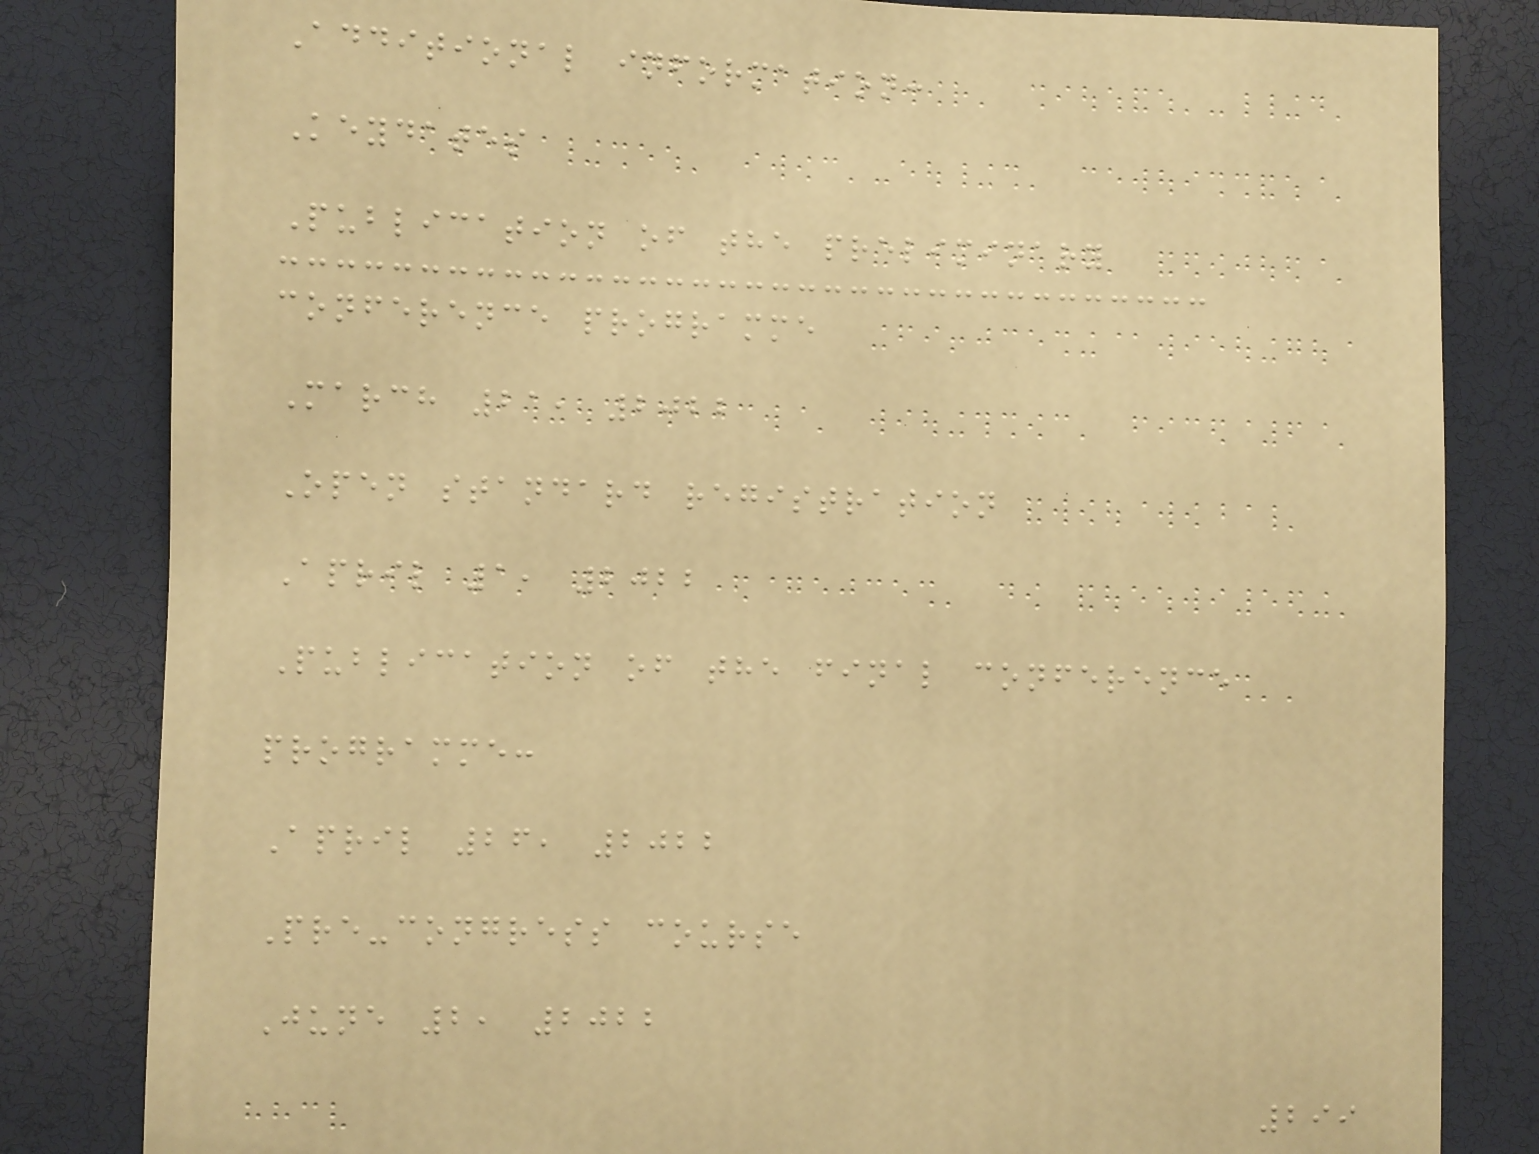Additional information:
Keydates
Publication of the preliminary
conference programme
March 21, 2022
Open standard registration
April 1, 2022
Publication of the final conference
programme:
April 26, 2022
Pre-congress course
June 2, 2022
299
